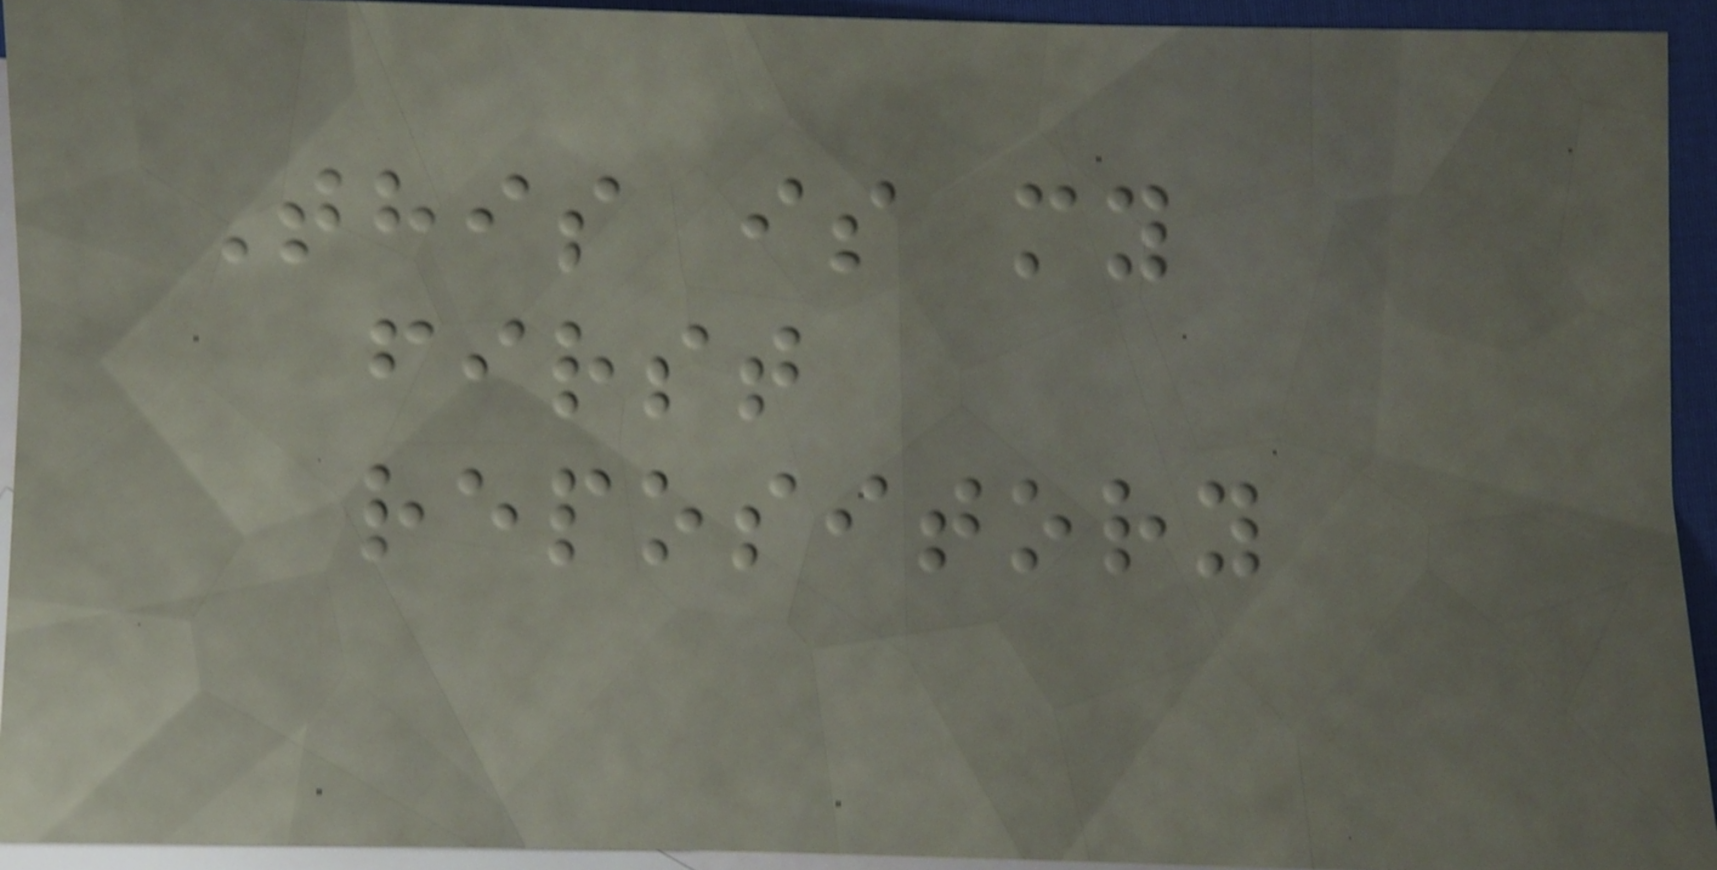This is my
first
repository
